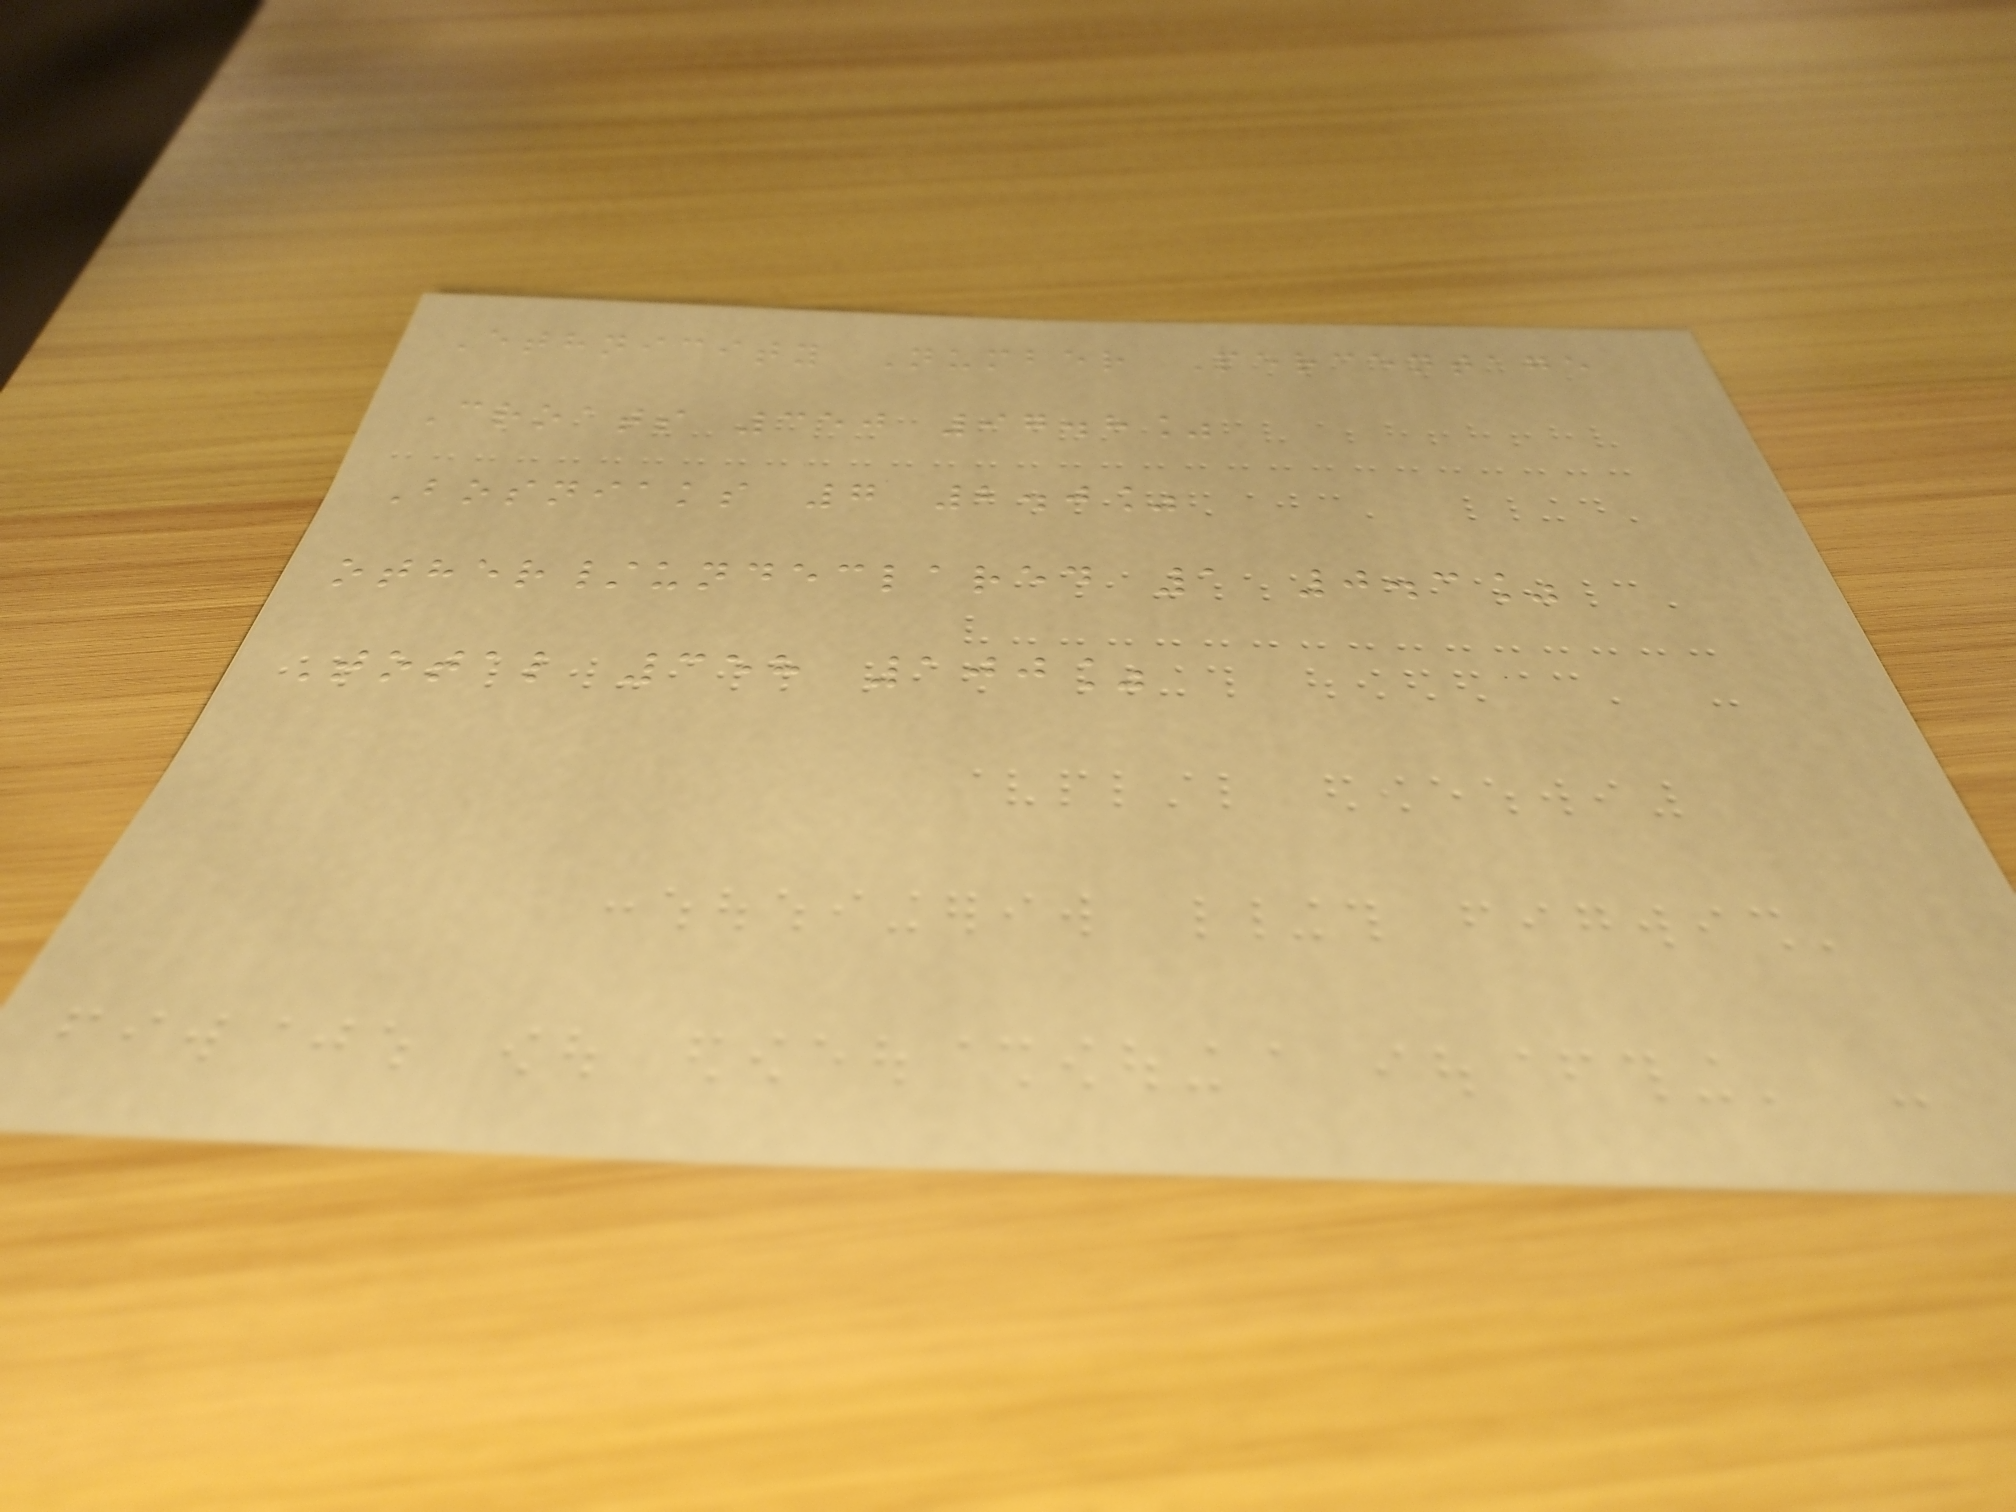Ethnicity Number Percentage
Croats 350 97.8%
Bosniaks 7 2.0%
other/undeclared 1 0.3%
Total 358 100%
